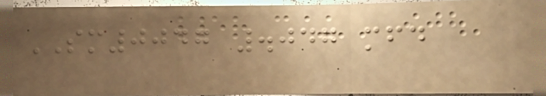SM0047 .047 mfd
